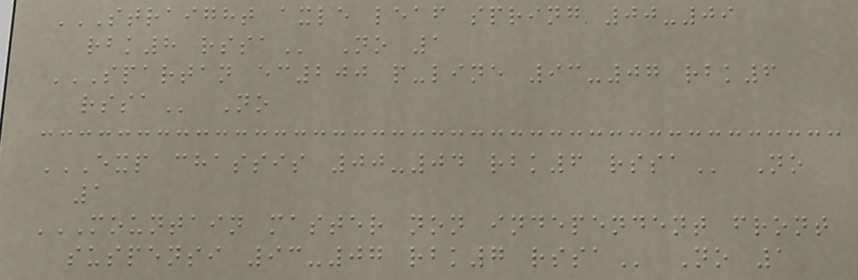STRAIGHT AXLE LEAF SPRING 00-09
RBK8 RSSA No 1
SPARTAN EC200 P-LINE 93-07 RBK6
RSSA No
EXP CHASSIS 00-04 RBK6 RSSA No
1
MOUNTAIN MASTER NON INDEPENDENT FRONT
SUSPENSI 93-07 RBK7 RSSA No 1
